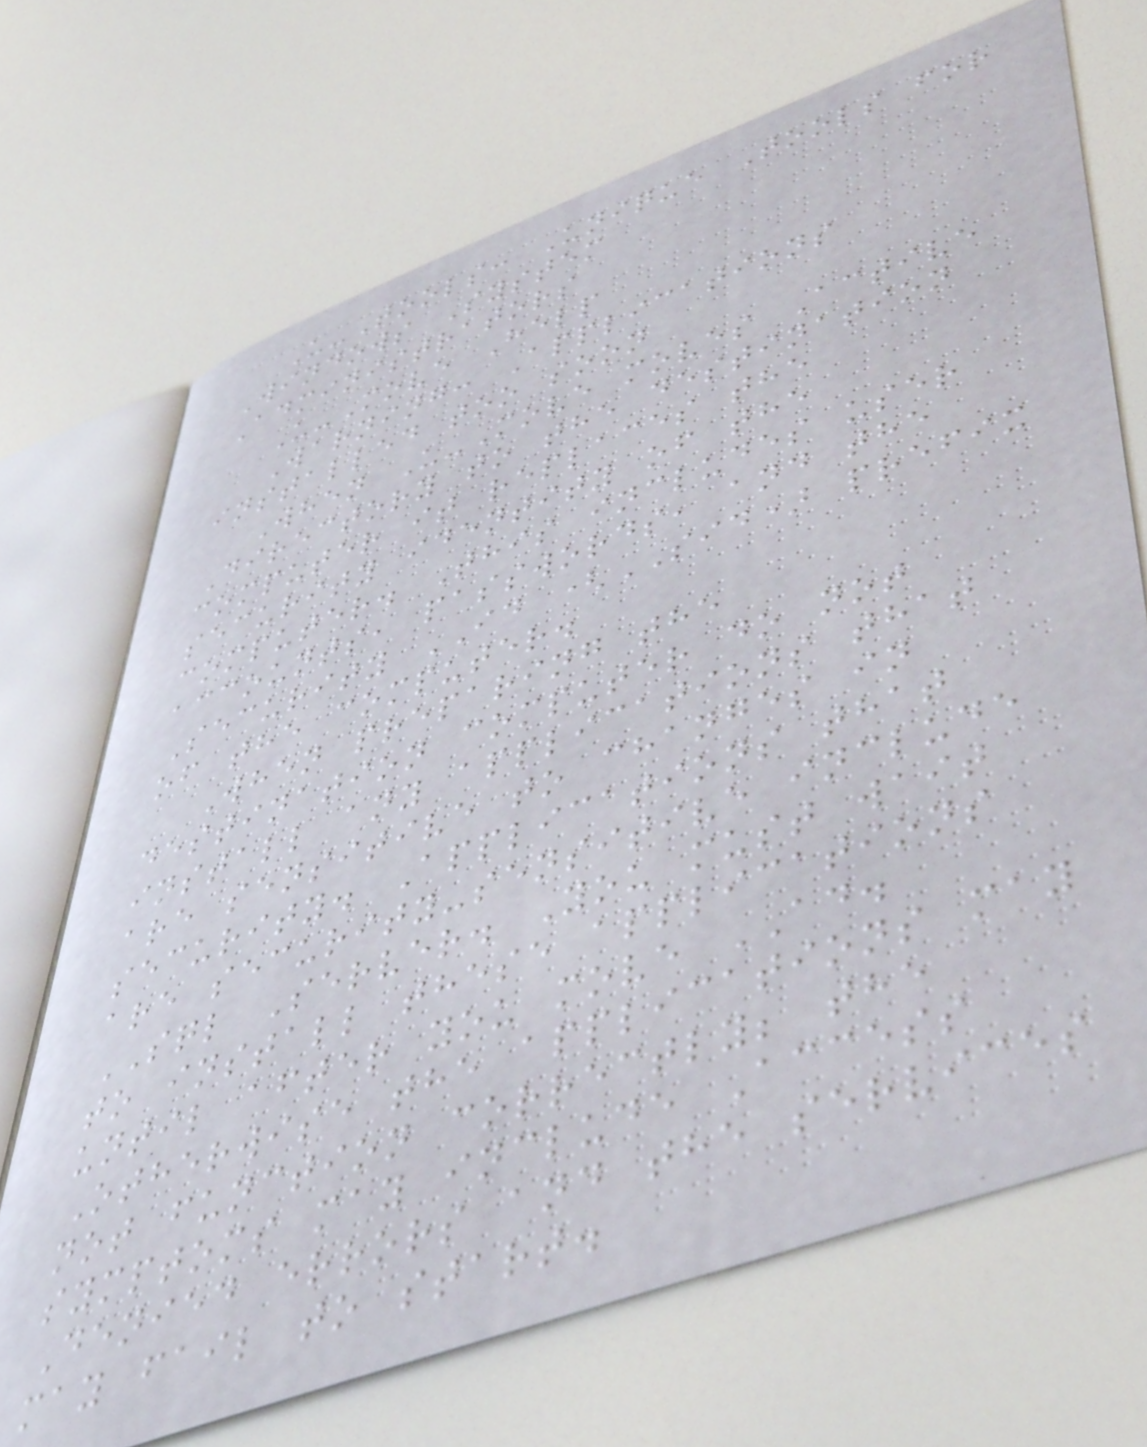U-Tools: Unique Tools for
Windows System
Administrators
U-Move Help
Warning: Applications
installed too soon
When U-Move moves Active
Directory to the destination
computer it replaces the
security identity of the
computer. This includes user
accounts, passwords, and the
Security ID (SID) prefix
of the computer.
When preparing the
destination computer do not
install any applications that
are sensitive to changes in
security. Applications that
are security-sensitive include
SQL Server. You must wait
to install these applications
until after you move AD.
Otherwise the applications may
not function correctly; the
symptoms may include Access
Denied errors and the services
may fail to start.
